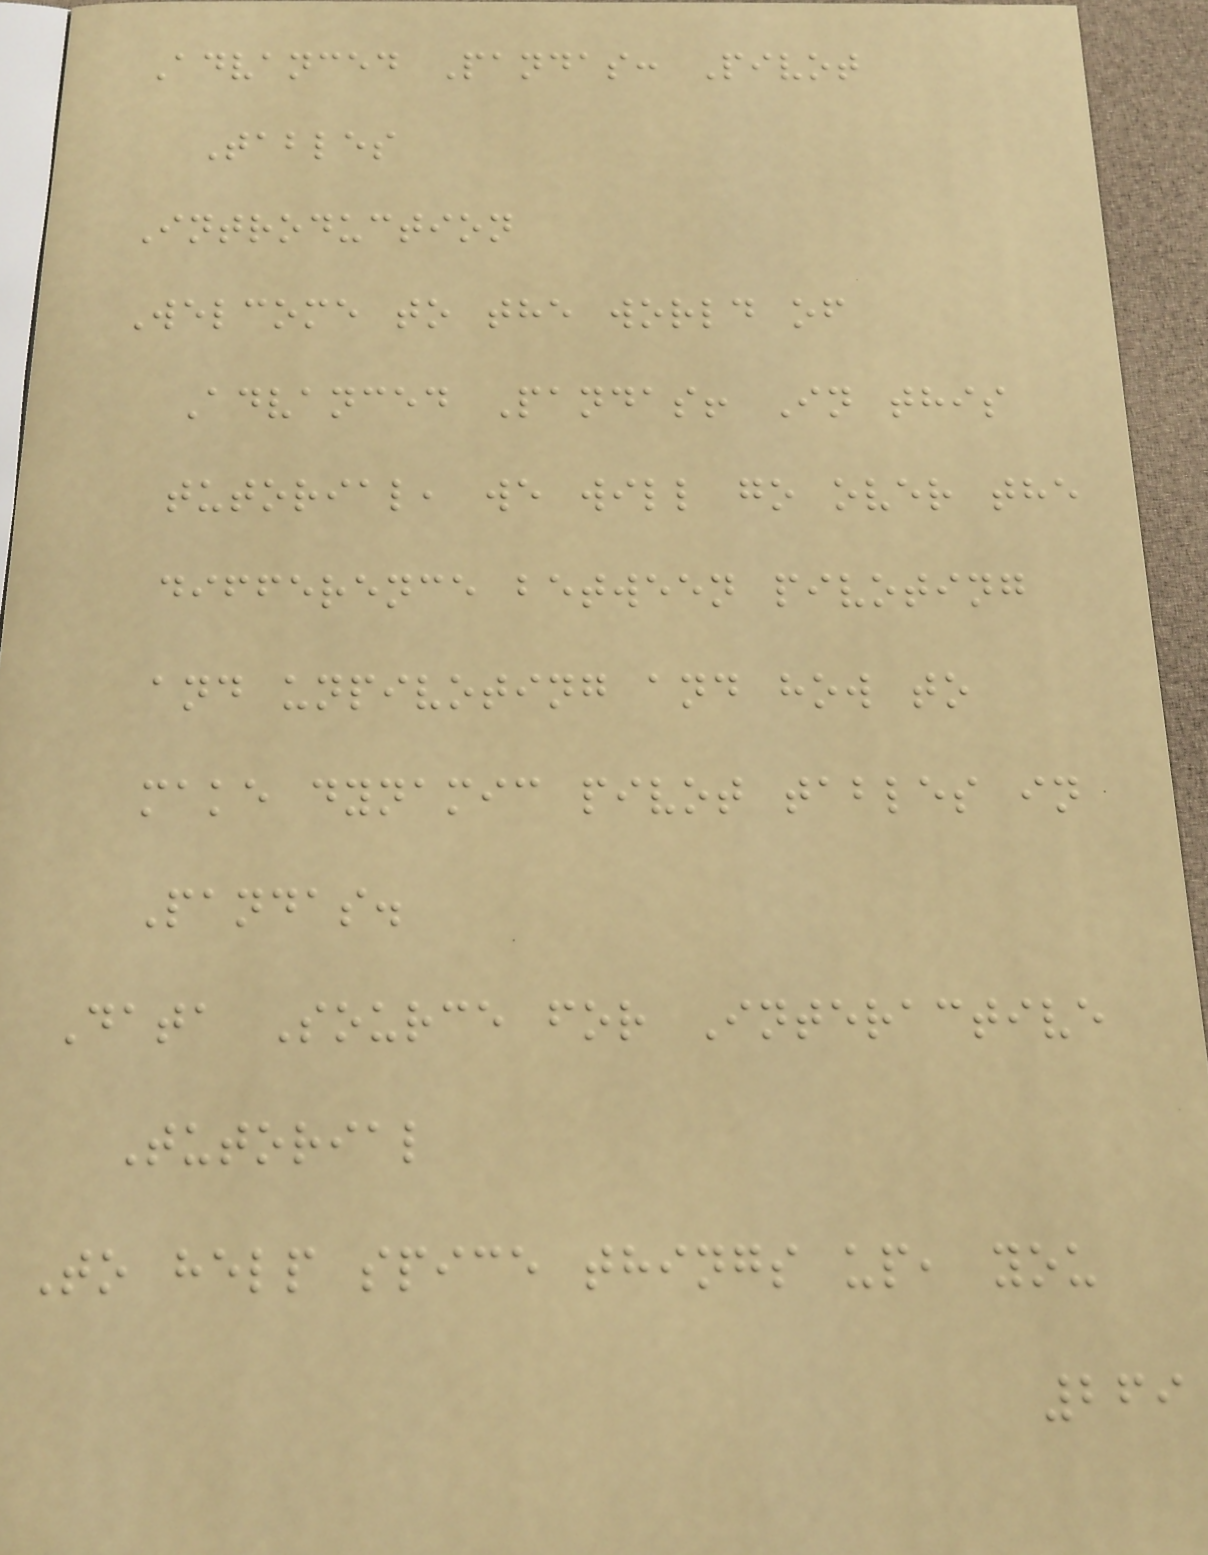Advanced Pandas: Pivot
Tables
Introduction
Welcome to the world of
Advanced Pandas! In this
tutorial, we will go over the
difference between pivoting
and unpivoting and how to
make dynamic pivot tables in
Pandas.
Data Source for Interactive
Tutorial
To help spice things up, you
269
